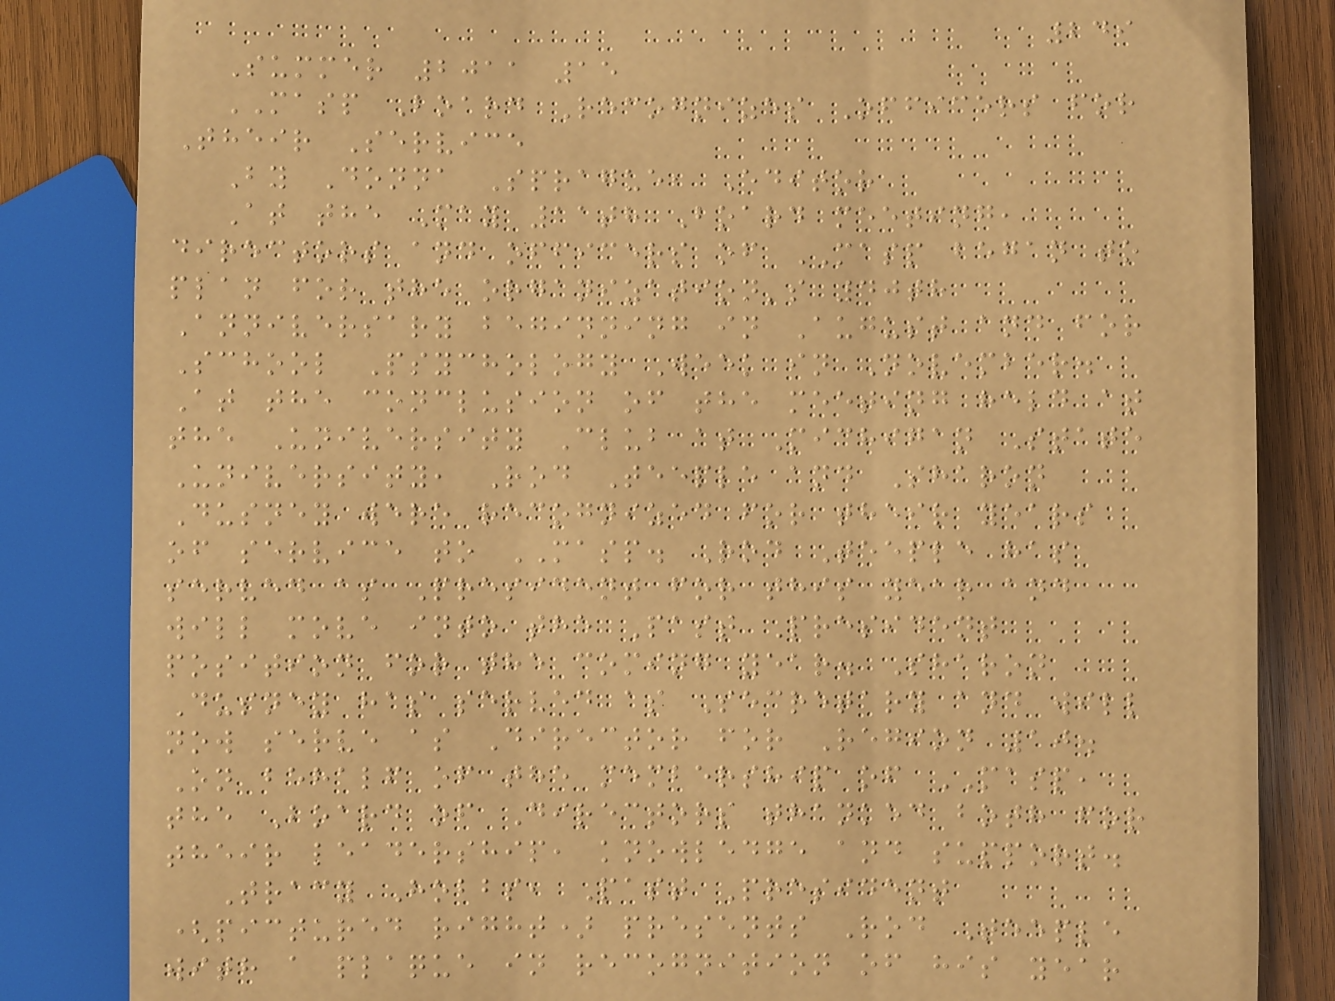249
Summer 2011 15
MASP Board Recognizes Officers for
Their Service
By Donna Sprague, Editor
At the May 11th Board meeting,
directors and officers of MASP began to
plan for the organization's 40th
Anniversary beginning in August and for
School Psychology Week in November.
At the conclusion of the meeting held at
the University Club at Michigan State
University, Rod Teeple and Sharon
Dusney were recognized for their years
of service to MASP. Rod Teeple has
served as President for this year and
will move into the Past President
position for the coming year. Sharon
Dusney has served as Secretary and will
now serve as Director for Region 10.
On behalf of the membership of MASP,
the Board of Directors thanked both for
their leadership, knowledge and support.
Tracy Hobbs, Past President
(pictured right) presents Rod Teeple
with a plaque in recognition of his year
